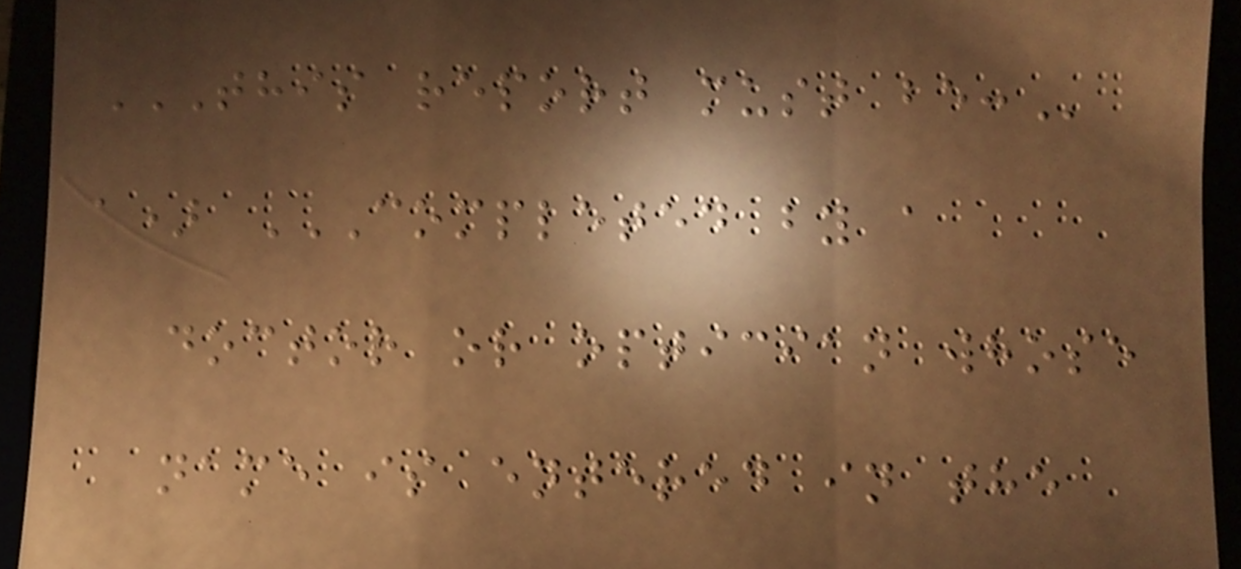THIS REPORT MUST BE:
a) COMPLETED BY A
DOCTOR OR OPTICIAN WHOSE
NAME IS ENTERED IN THE
